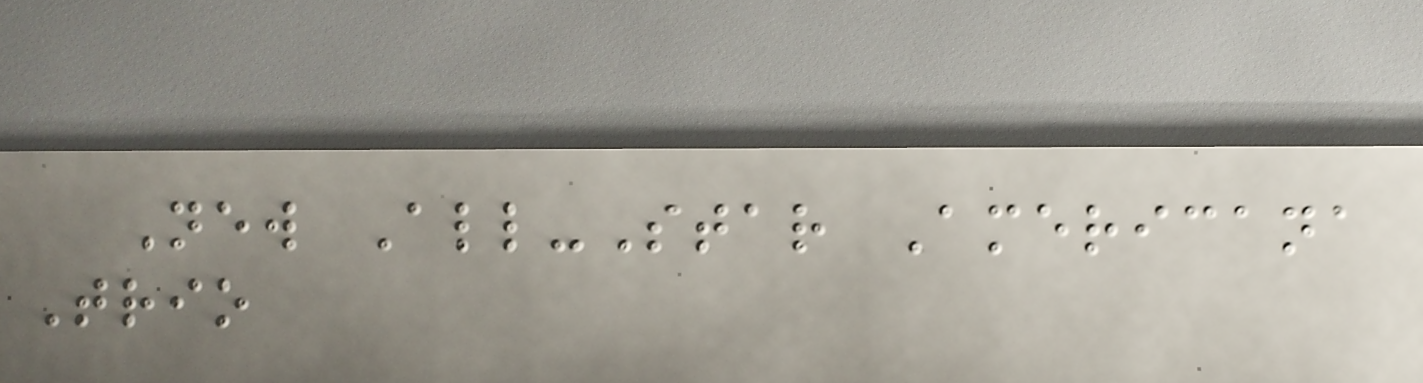New All-Star Americana
Trio
